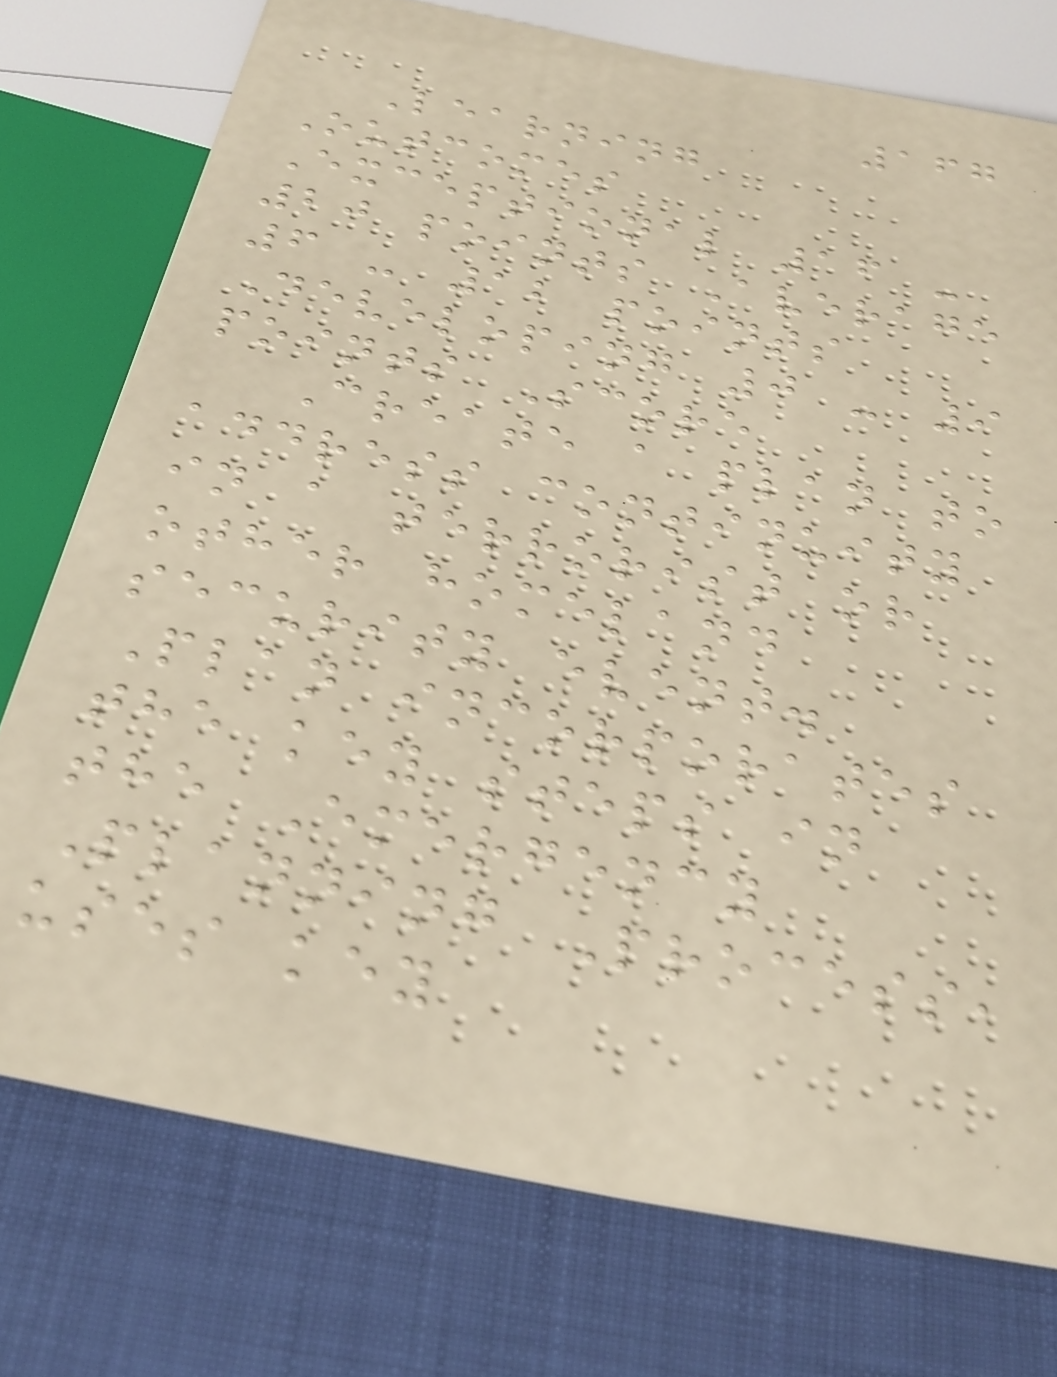167
Learning
Outcomes
Exceptional 16 -
20 points Average
6 - 12 points
Developing 0 - 9
points Score
Create a plan to
address continuity
in a terrorist or
other homeland
security event.
Plan incorporates
the key steps in
the Emergency
Planning Process,
uses key
